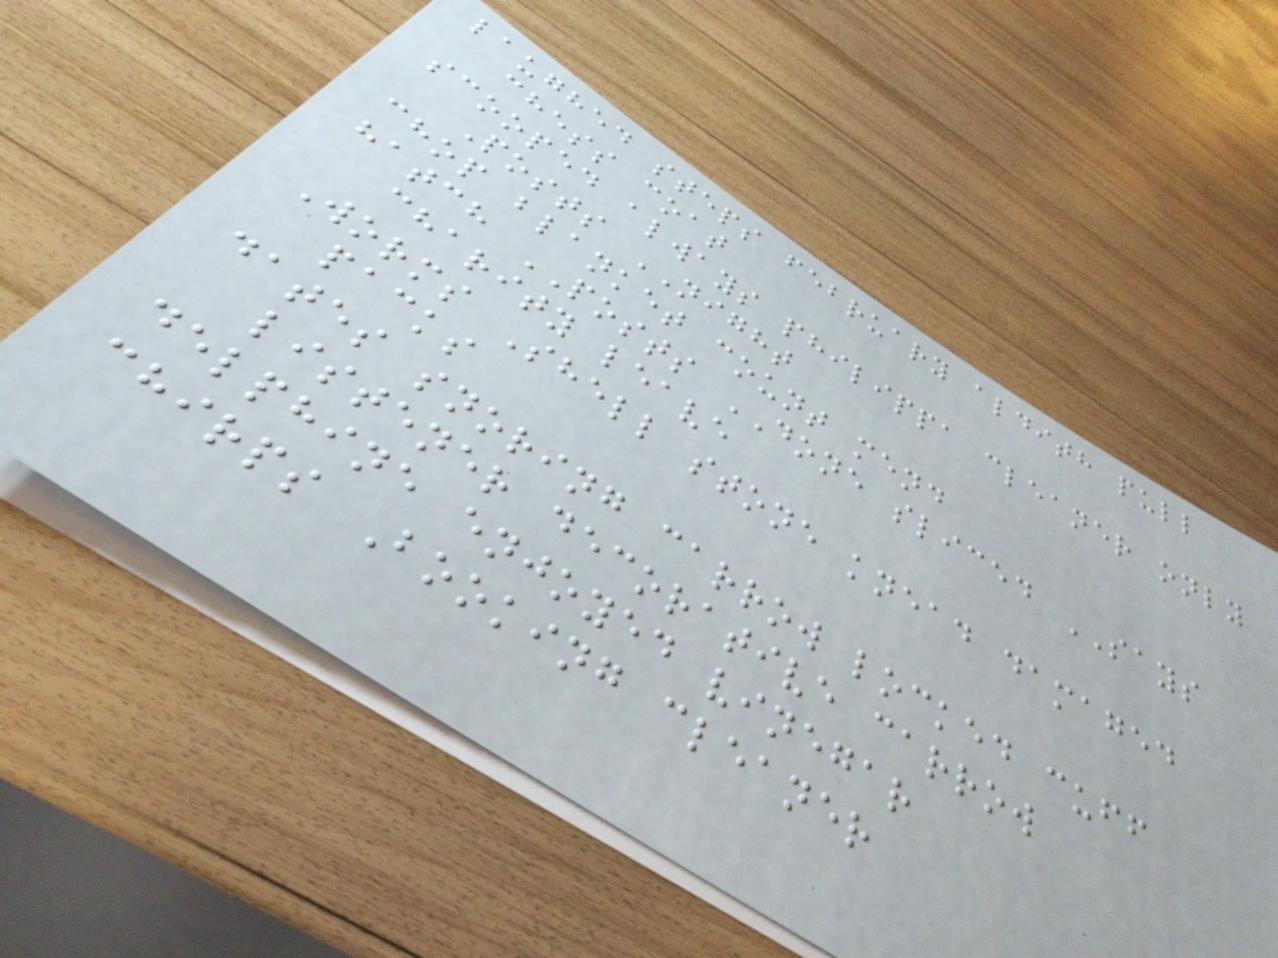laughed steps february aldith pull
chess coat
scooped always philippa cleaner only
Posts NIGHT
chop blanket count mend
hatch POSTS DONE sliced SAYS
charity leave
Worms Shell stone knead damaged
packs
dates snoring carrow locked cuff
listener decorative carrow
delphine enjoyed vinegar
chirps Booking cleaner
